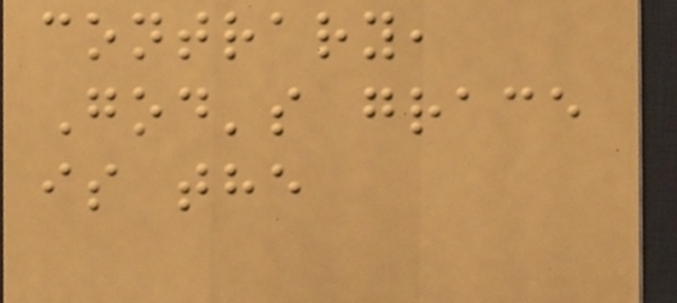contrary,
God's grace
is the
